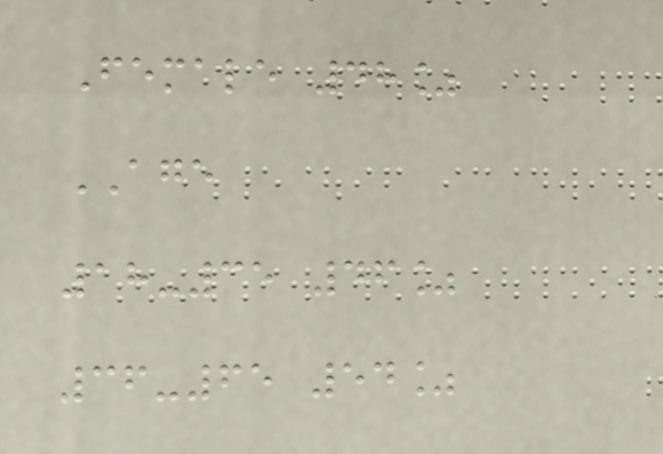Female 48%
AGE
18-35 46%
36-65 54%
